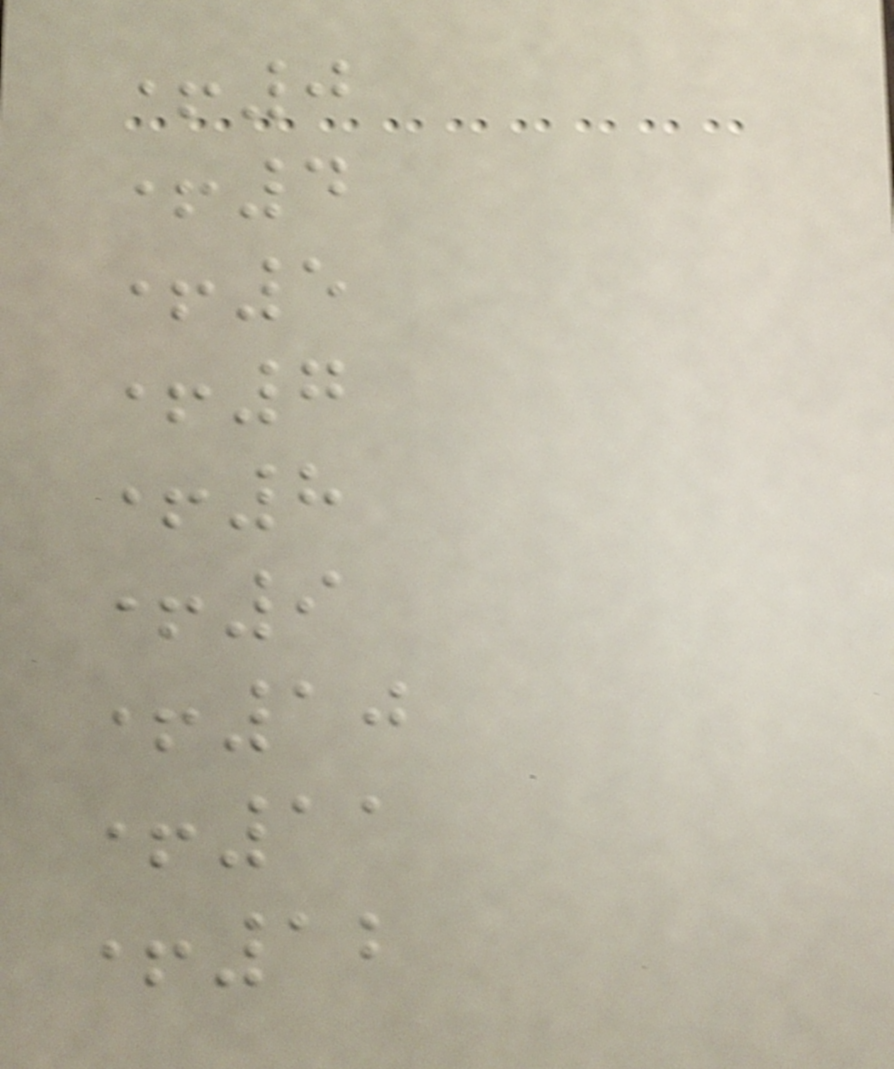+0
+4
+5
+7
+8
+9
+10
+11
+12
